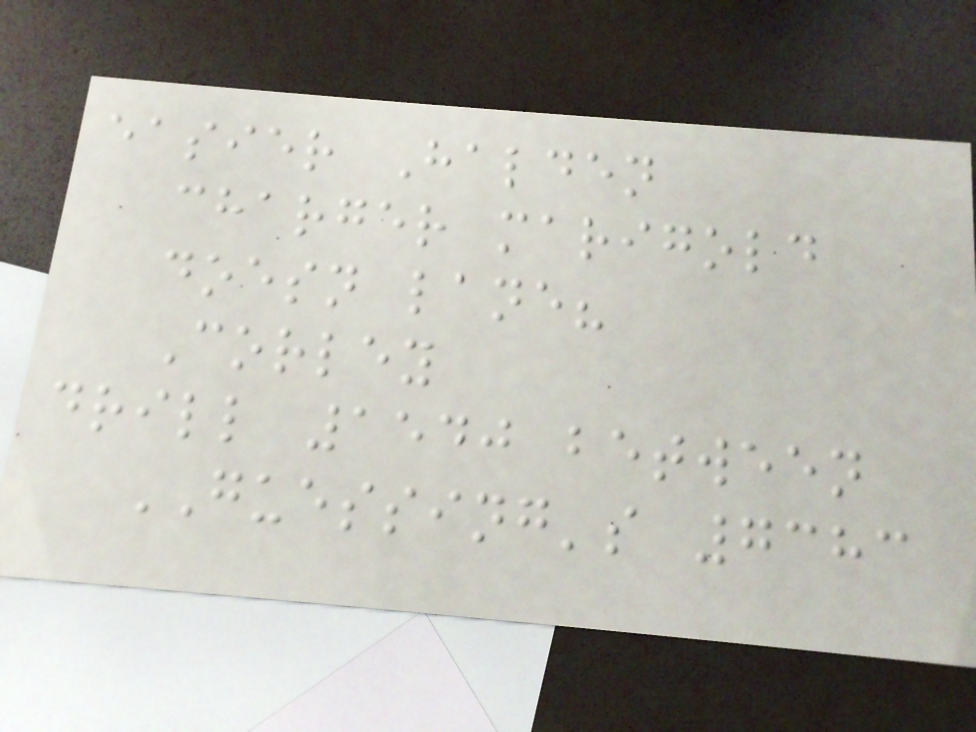easier Halden
charger marigold
doesn lane?
Corley
drill 1540 between
GUESSING's 7383
